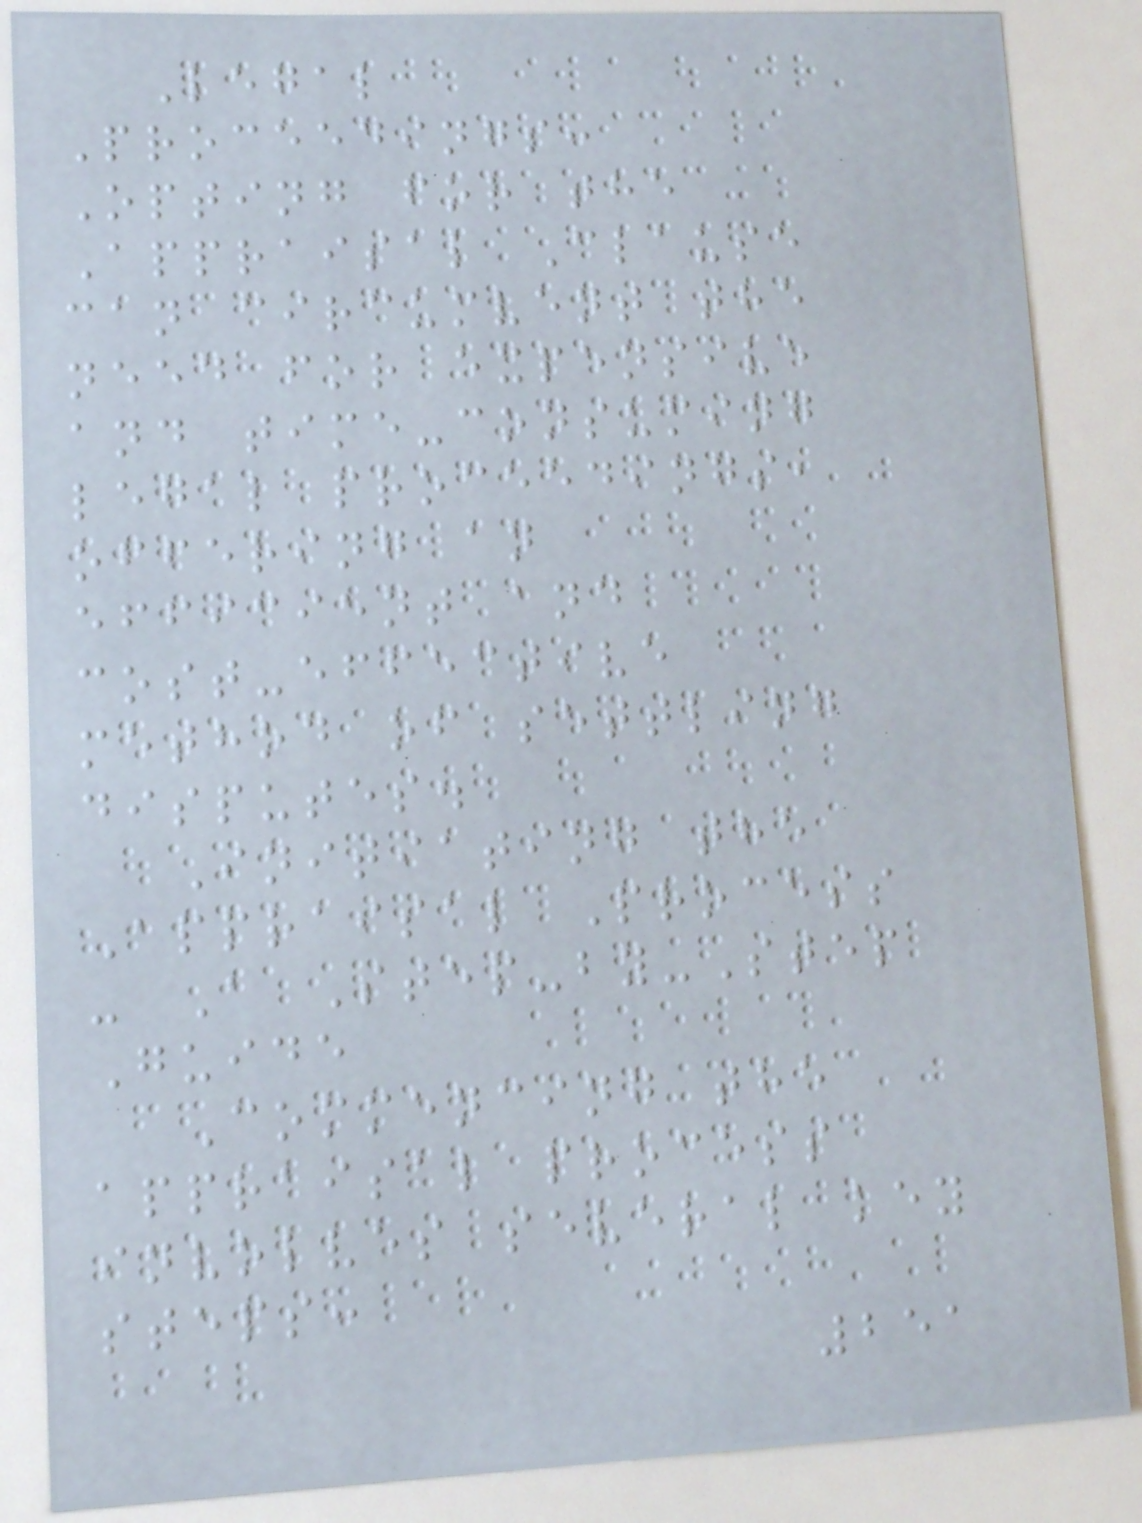Legal
Proceedings:
Opting for the
Appraisal Clause
can circumvent the
need for expensive
and time-consuming
legal proceedings,
offering an
efficient and
cost-effective
method of settling
disputes.
Initiating the
Appraisal Process
- A Step-by-Step
Guide
Commencing the
appraisal process
involves several key
steps:
251
